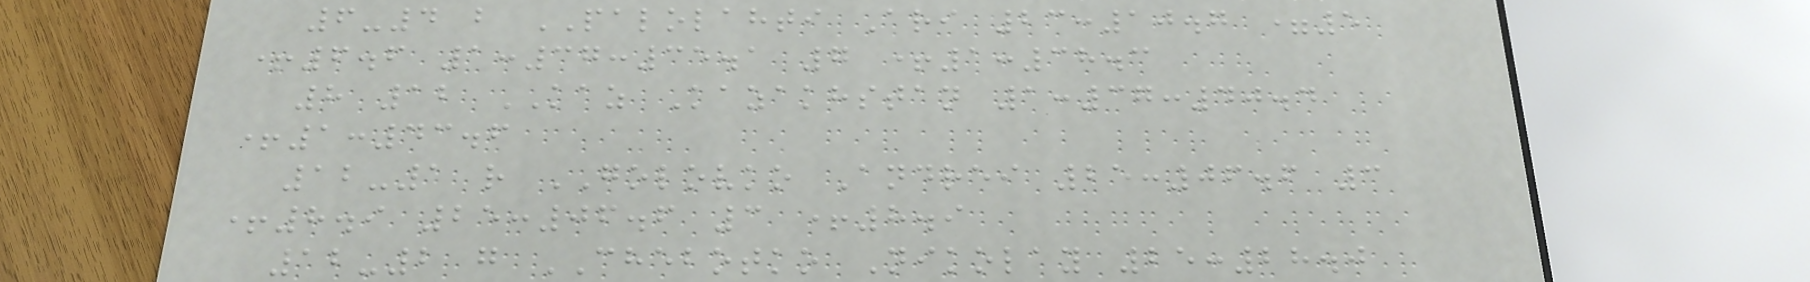6-4 b PALOLAHTI Ari 23:10.7 =5
+6.6 1:37:35.1 7 +1:38.3
8 12 KAZ Kazakhstan 1:37:40.4
+1:43.6
12-1 r GOLOVKO Andrei 25:06.6 3
+8.9 25:06.6 3 +8.9
12-2 g CHEBOTKO Nikolay 25:28.0
